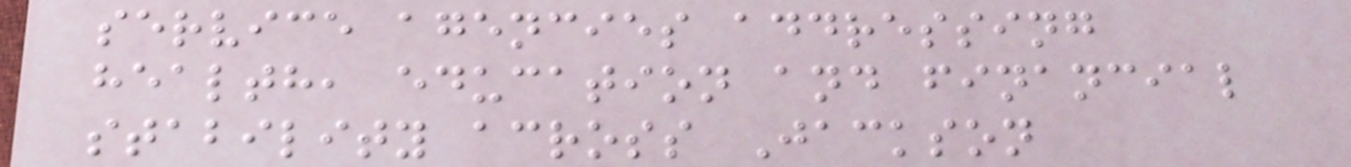service agencies addressing
health, education and financial
stability across Jackson
